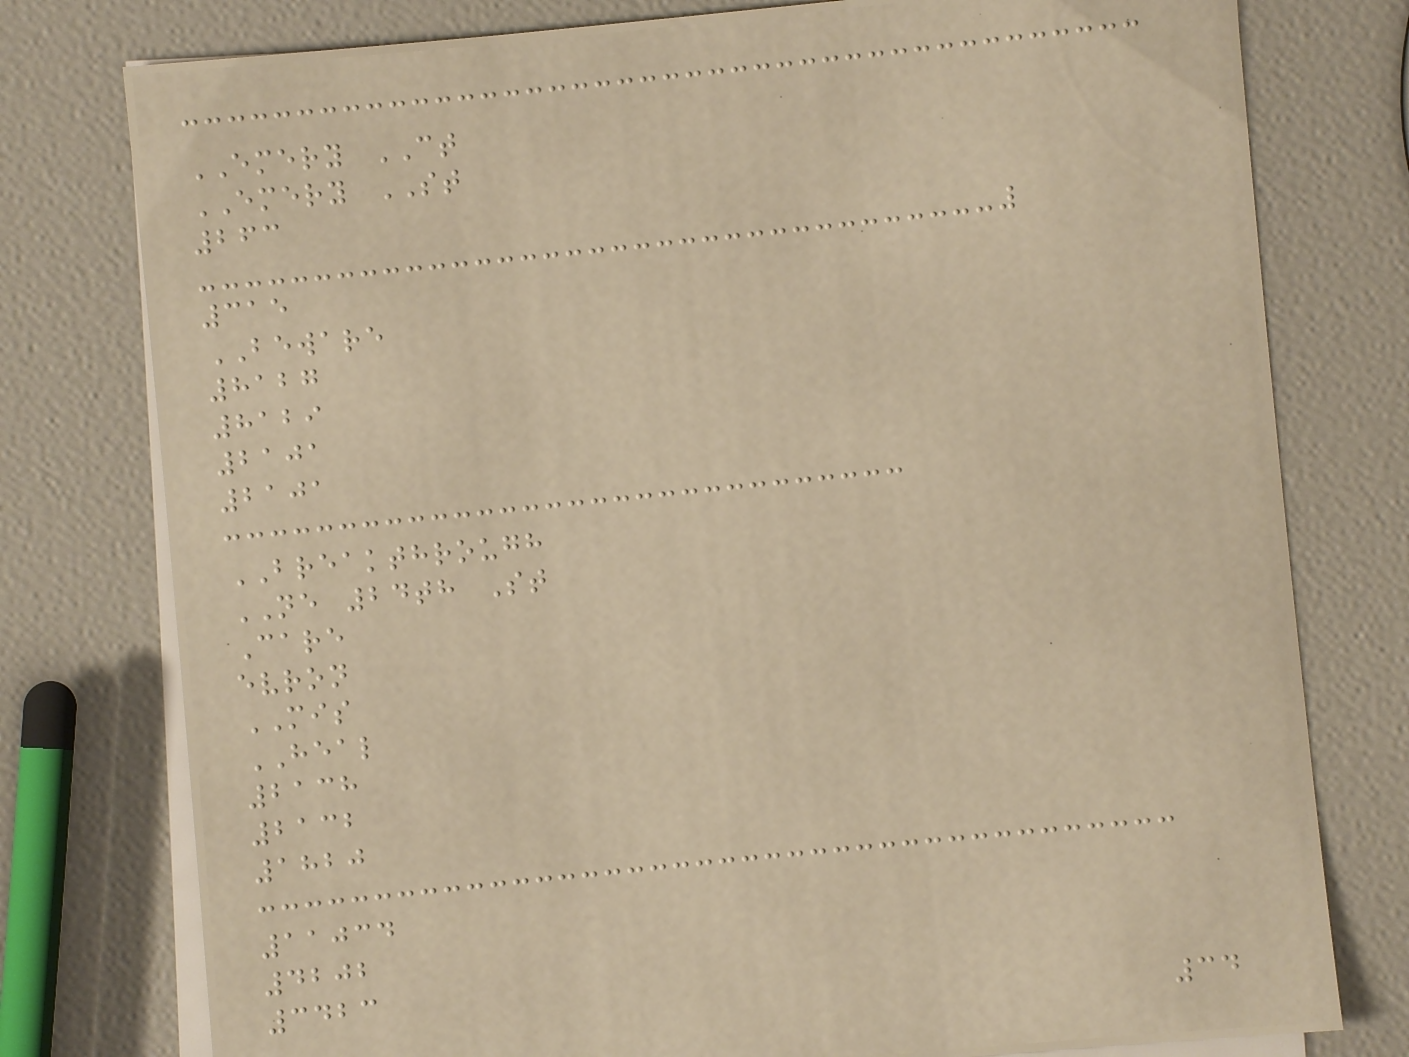EMERY CT
EMERY ST
263
315
BEWARE
8127
8129
2101
2101
BREAKTHROUGH
NE 24th St
Care
evron
MIS
HEAL
2138
2132
1820
11034
4202
3423
34
